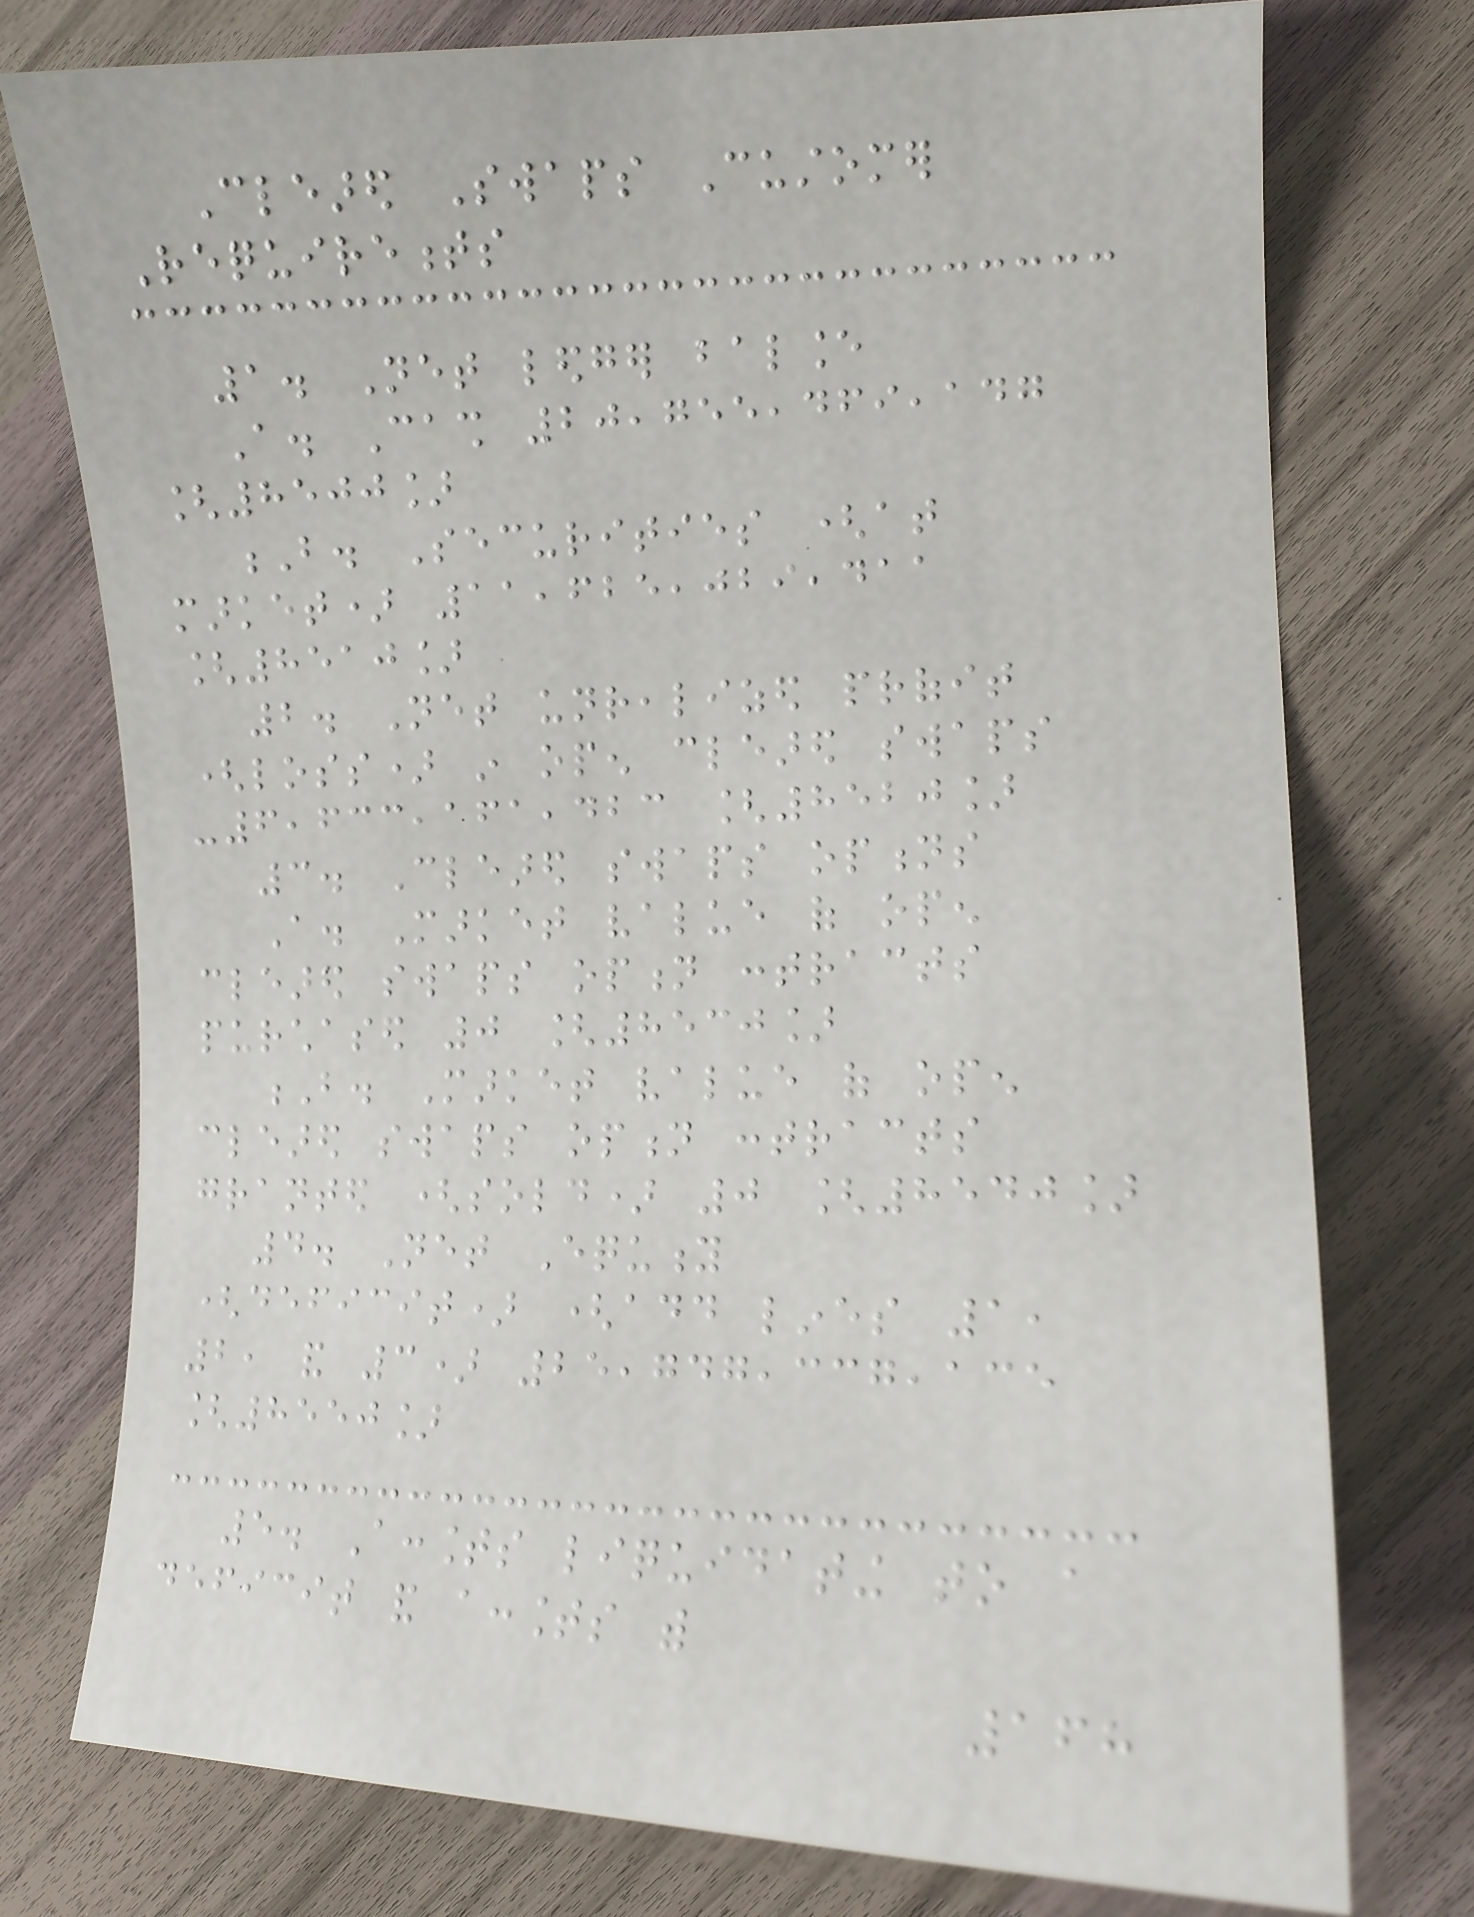Cleared Swaps Customer
Requirements
1. Net ledger balance
A. Cash 20,755,469,147
[8500]
B. Securities (at
market) 11,625,029,411
[8510]
2. Net unrealized profit
(loss) in open cleared swaps
-6,633,161,423 [8520]
3. Cleared swaps options
A. Market value of open
cleared swaps option contracts
purchased 0 [8530]
B. Market value of open
cleared swaps option contracts
granted (sold) 0 [8540]
4. Net Equity
(deficit) (add lines 1,
2, and 3) 25,747,337,135
[8550]
5. Accounts liquidating to a
deficit and accounts with
168
